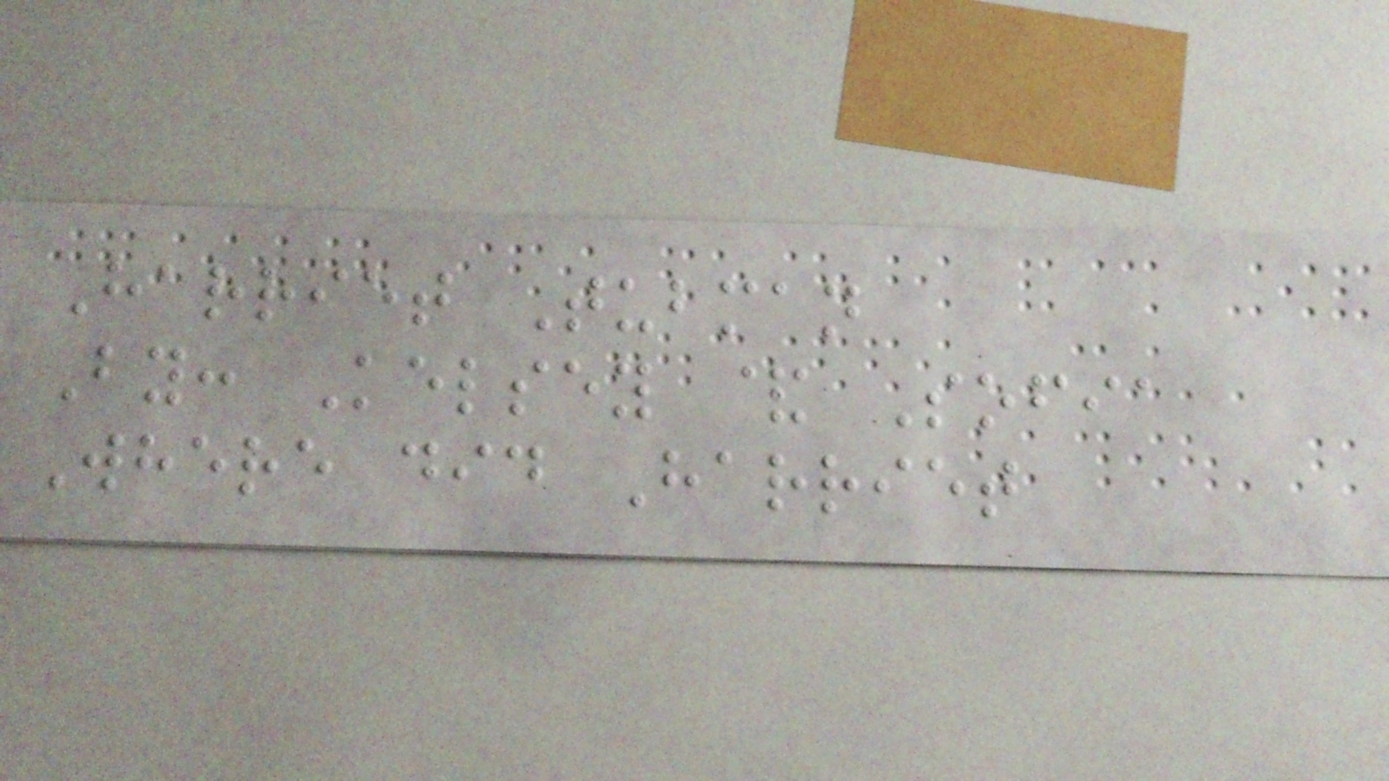Harriet Tubman
By: Kelsey & Sofia
Where did Harriet
